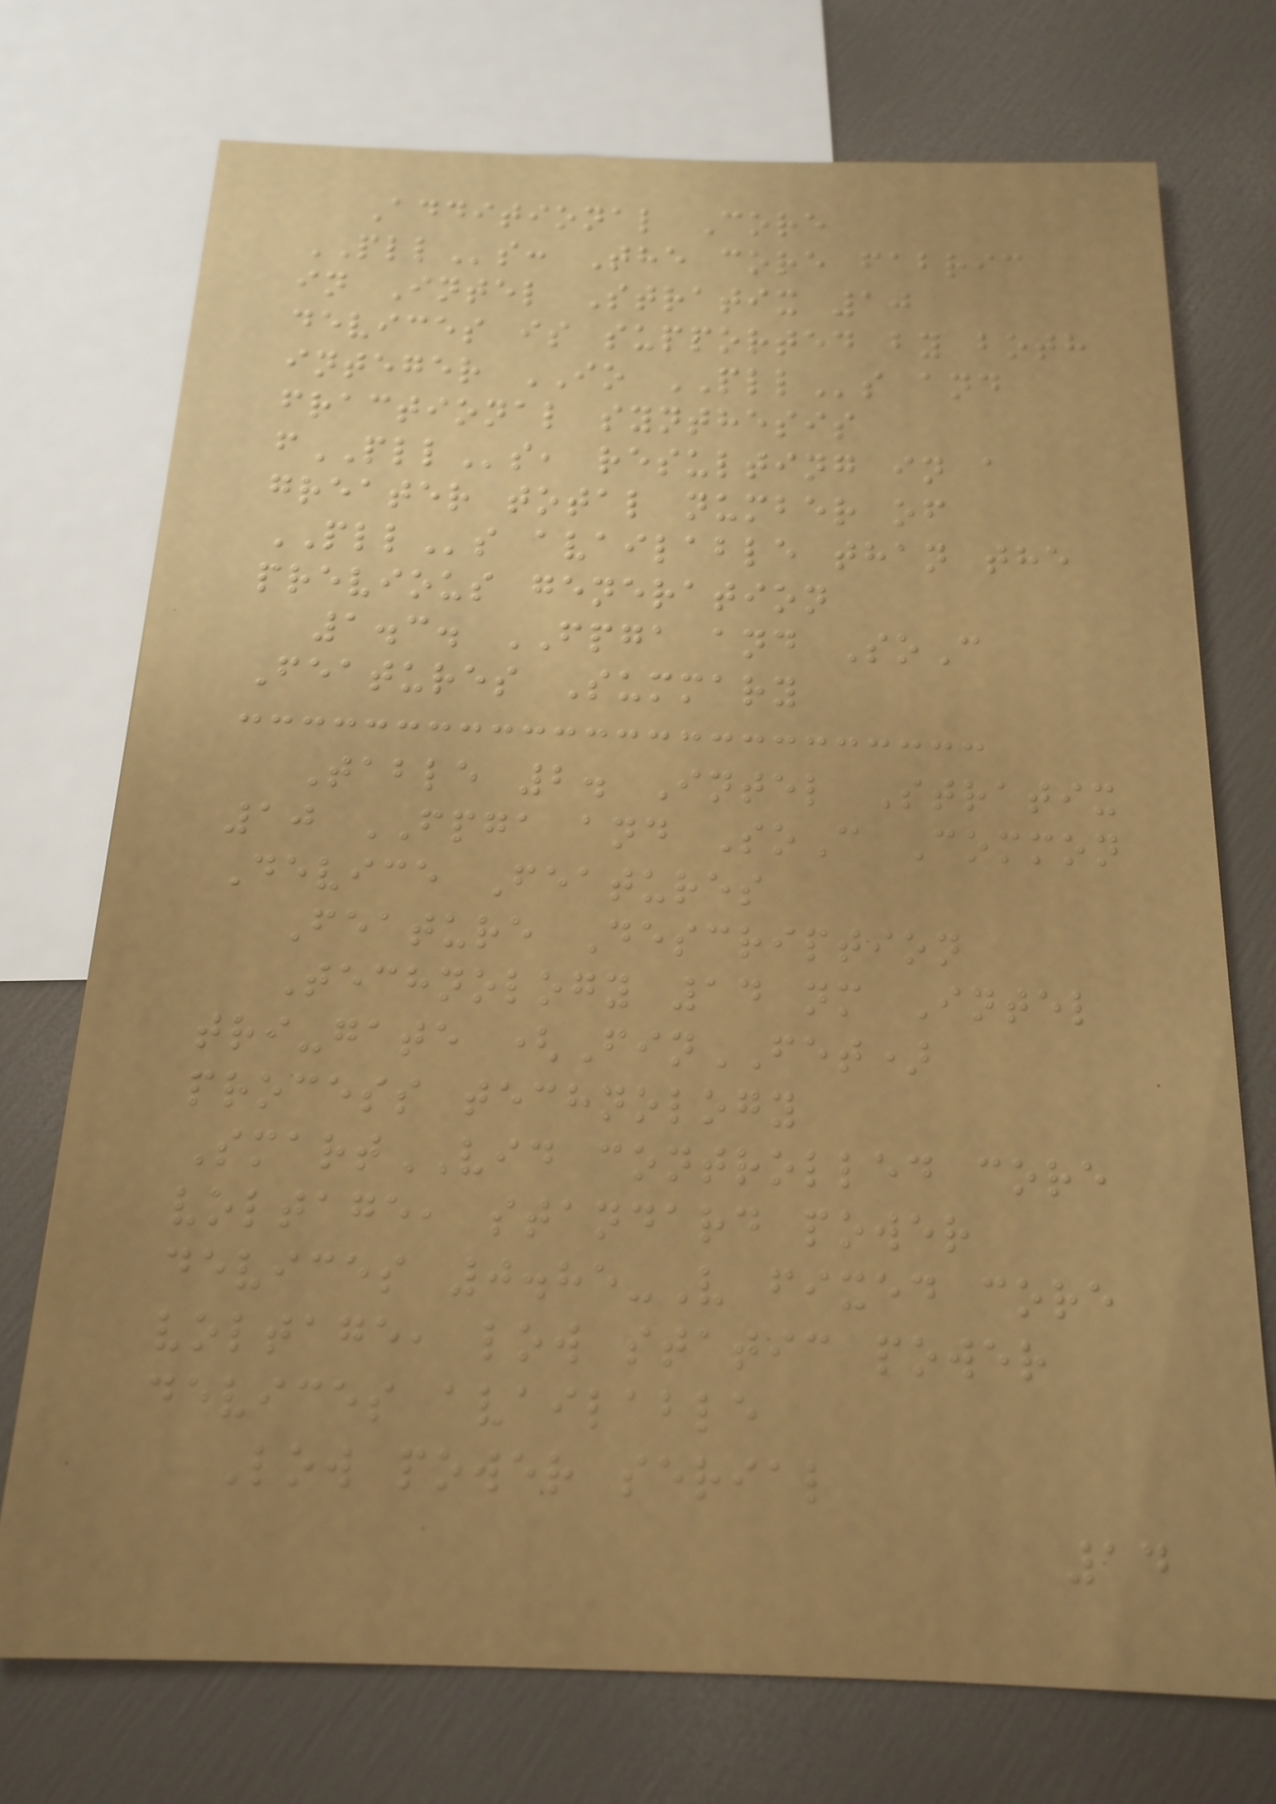Additional Core
PLLs: The core fabric
in Intel Stratix 10
devices is supported by both
integer IO PLLs and
fractional synthesis
fPLLs, resulting in a
greater total number of
PLLs available than the
previous generation
1.3. FPGA and SoC
Features Summary
Table 2. Intel Stratix
10 FPGA and SoC Common
Device Features
Feature Description
Technology 14 nm Intel
tri-gate (FinFET)
process technology
SmartVID controlled core
voltage, standard power
devices 0.85-V fixed core
voltage, low static power
devices available
Low power serial
14
